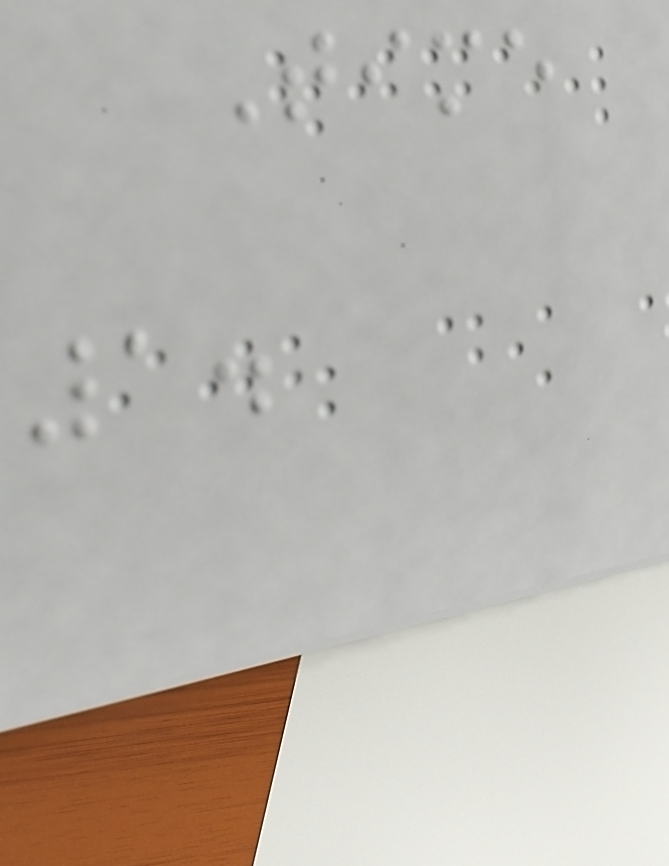Time
1.
